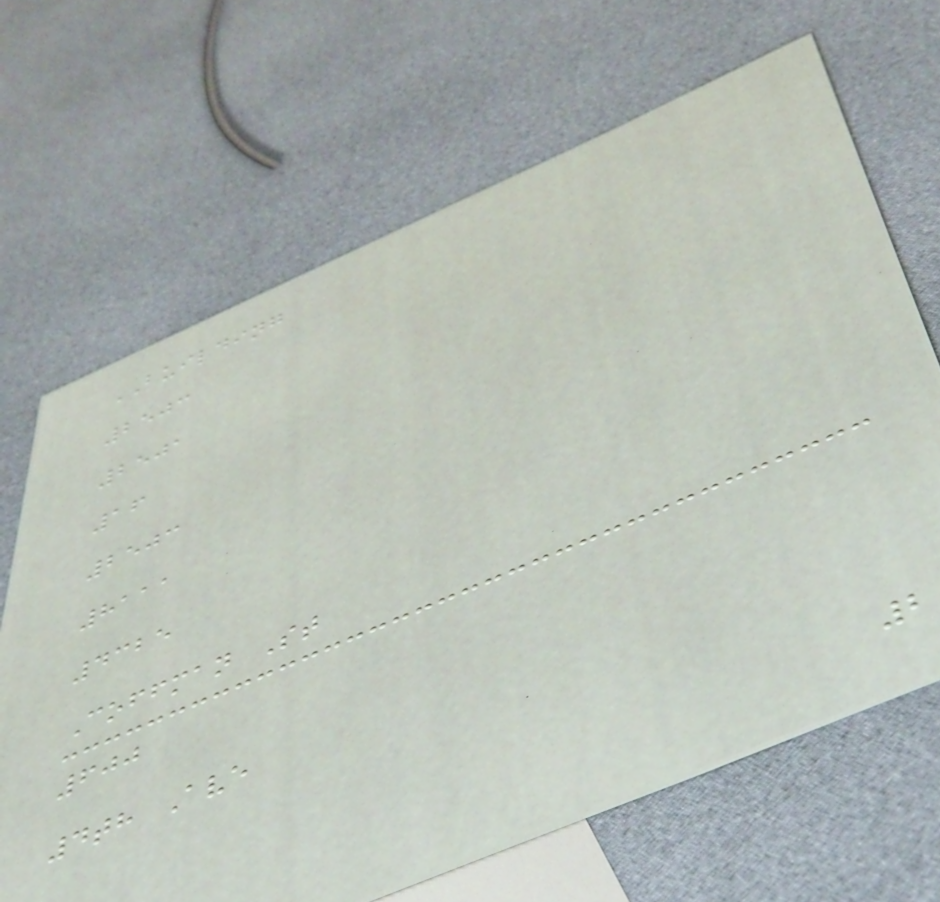BUILDING
2503
2501
16
2503
8111
4325
Coffman St
600
4th Ave
2
